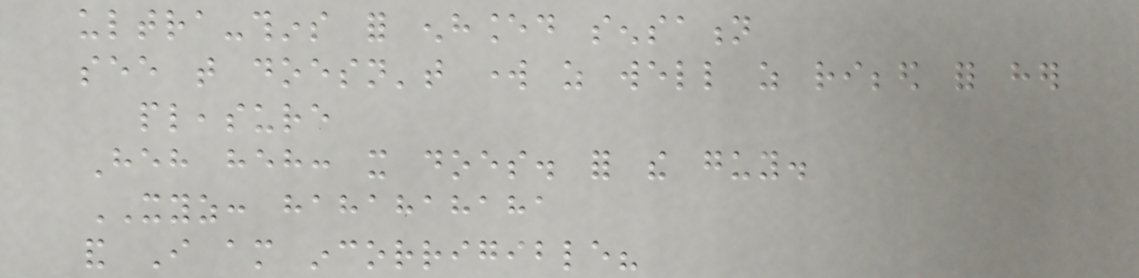ultra-thins for enhanced sensation
see that doesn't work as well as ribbed for her
pleasure
Heh heh: it does. for the guy.
XYZ: hahahahaha
and I am incorrigible?
